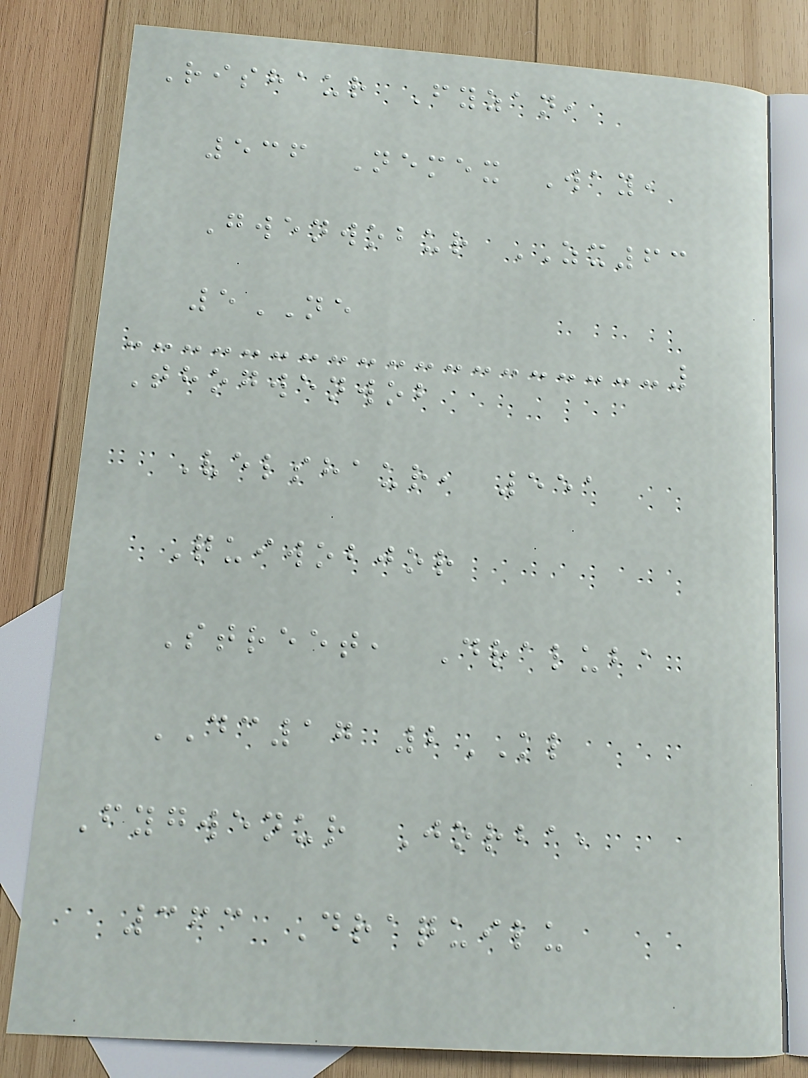Rishaur Fyzan,
536 Nemex Way,
Gwenwobur ZX63
5NE
Thogwenwob
Velshaur, 551
Quiwobjor
Street, Draluba
DC17 2KL
Fygwenur Jorba,
363 Draquilu
